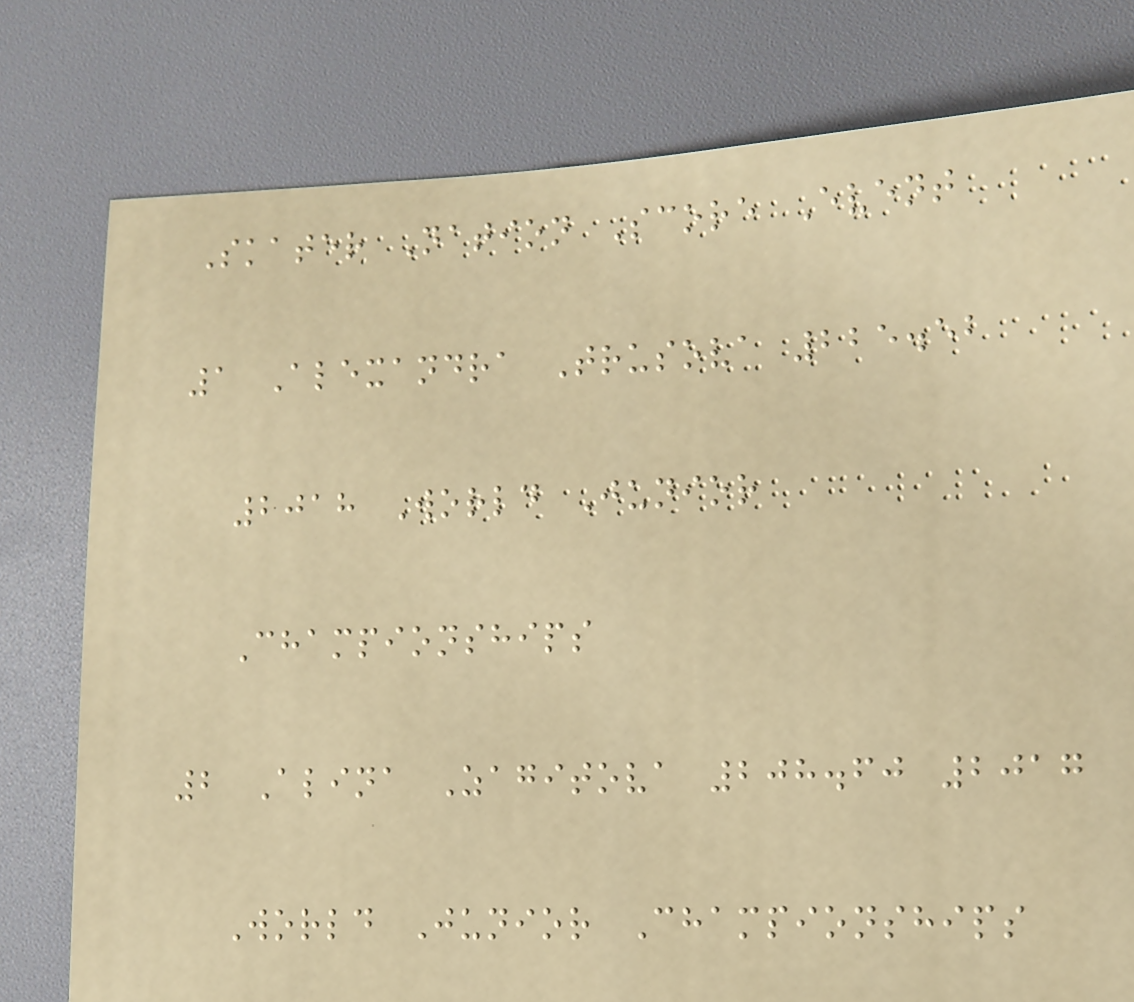Skater Nation Score Event
1 Alexandra Trusova 225.52
2018 World Junior
Championships
2 Alina Zagitova 208.60 2017
World Junior Championships
